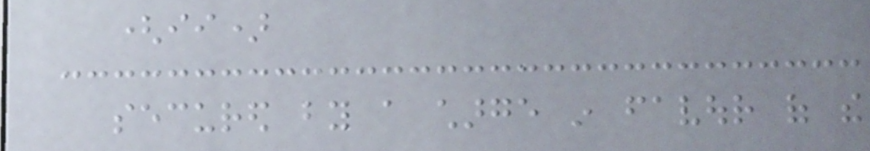(ii)
secured by a charge in favour of the
